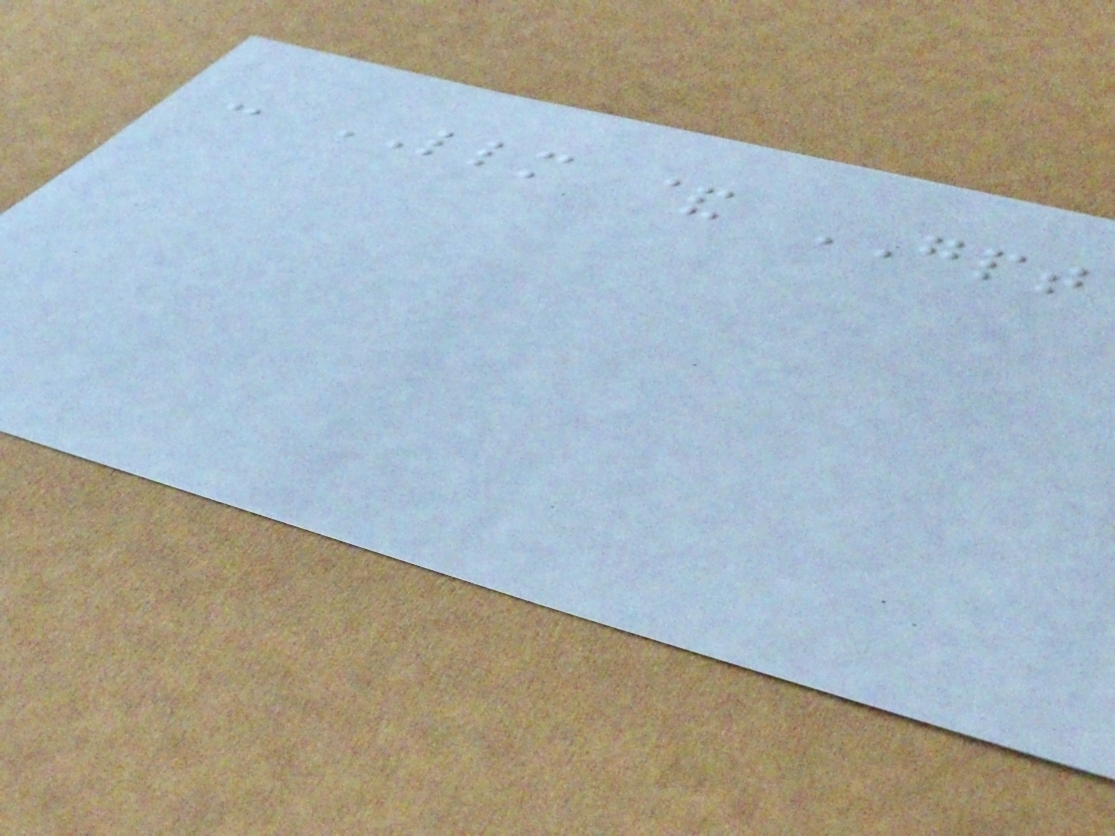- LLM & GPT
